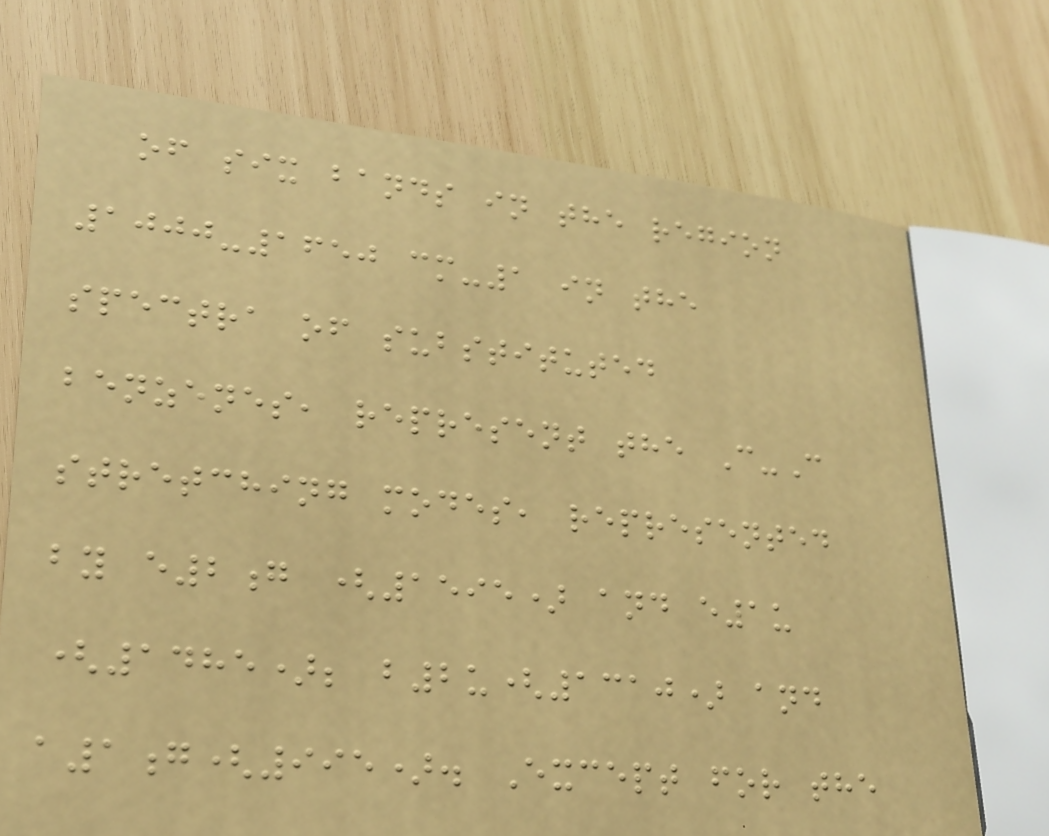of six bands in the region
1000-1650 cm-1 in the
spectra of substituted
benzenes, represent the C-C
stretching modes, represented
by e2g (1595) and e1u
(1485); b2u(1310) and
a1g(995). Except for the
